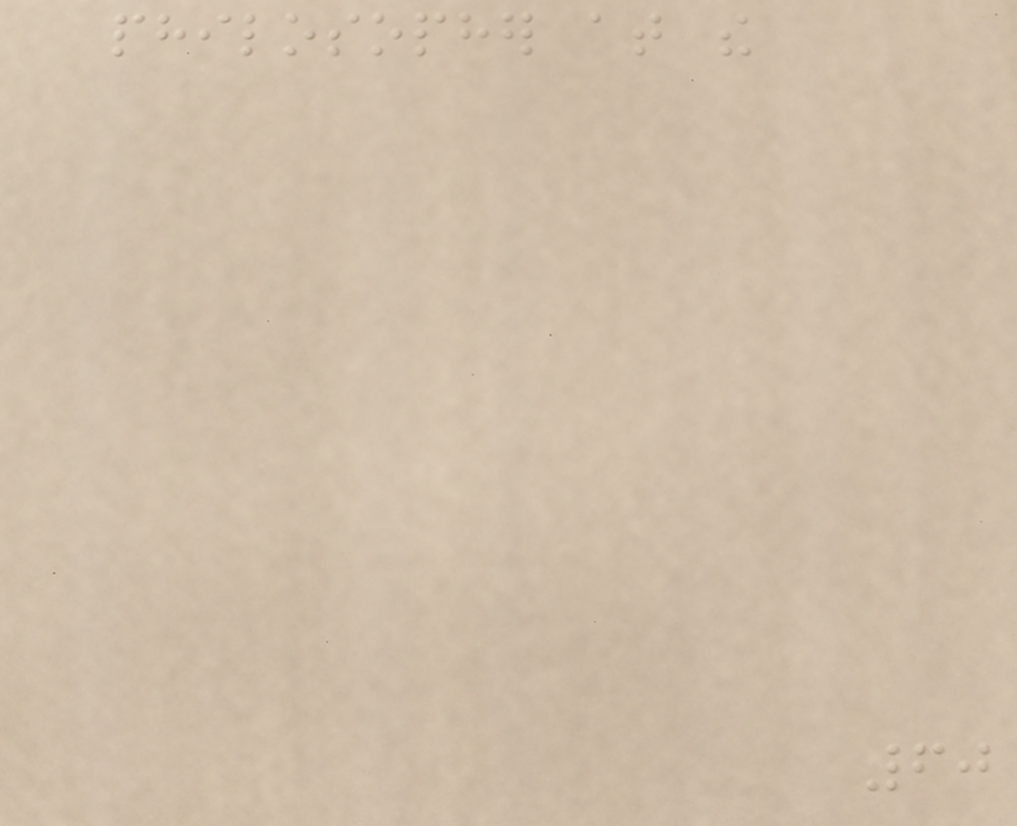philosopher at the
60
